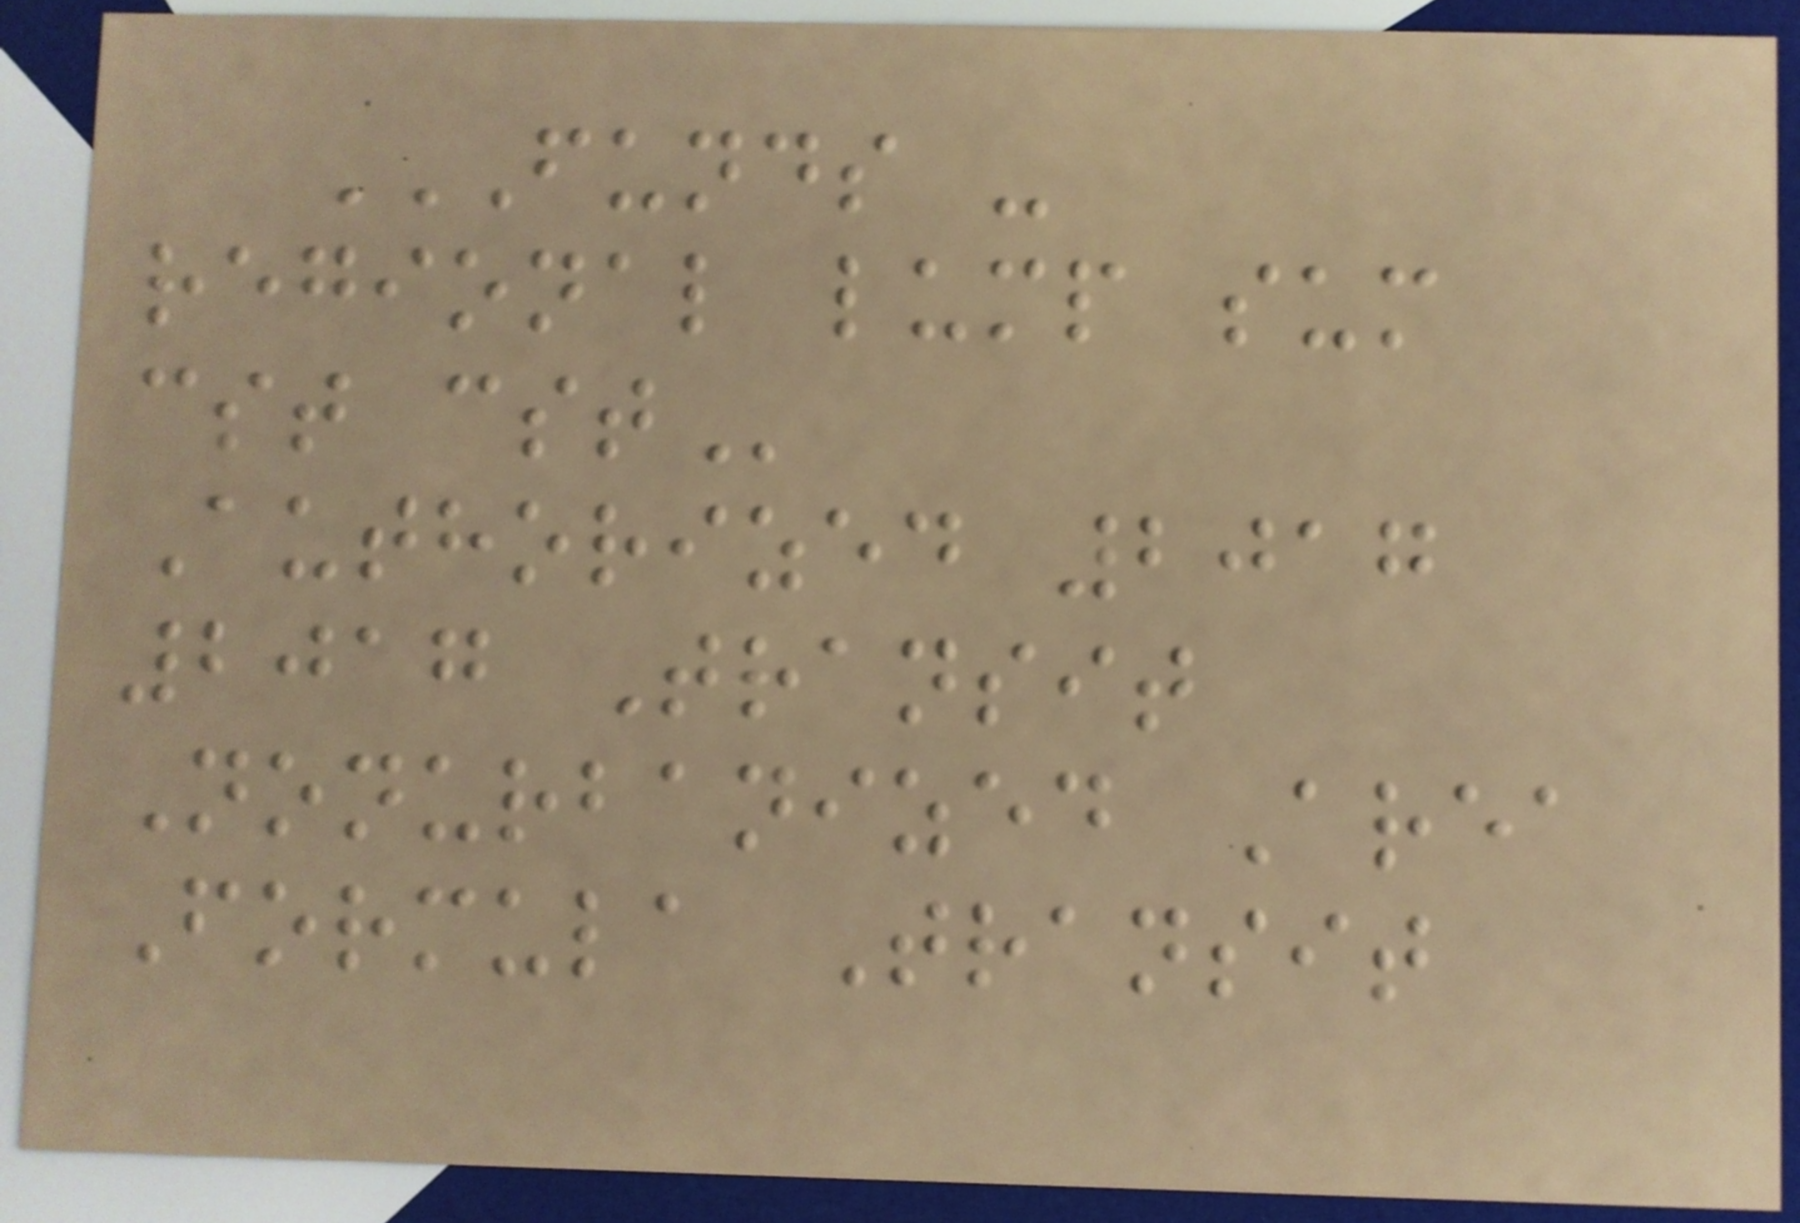FUNDS -
REGIONAL LUMP SUM
CST CST
Authorized 2017
2017 Transit
Nonurbanized Area
Formula Transit
